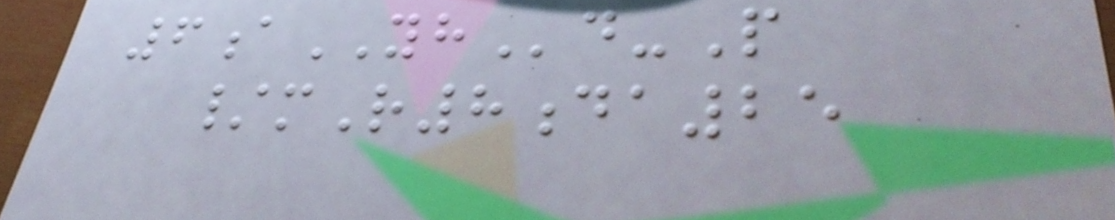6aYHd-P
/mR8da25
